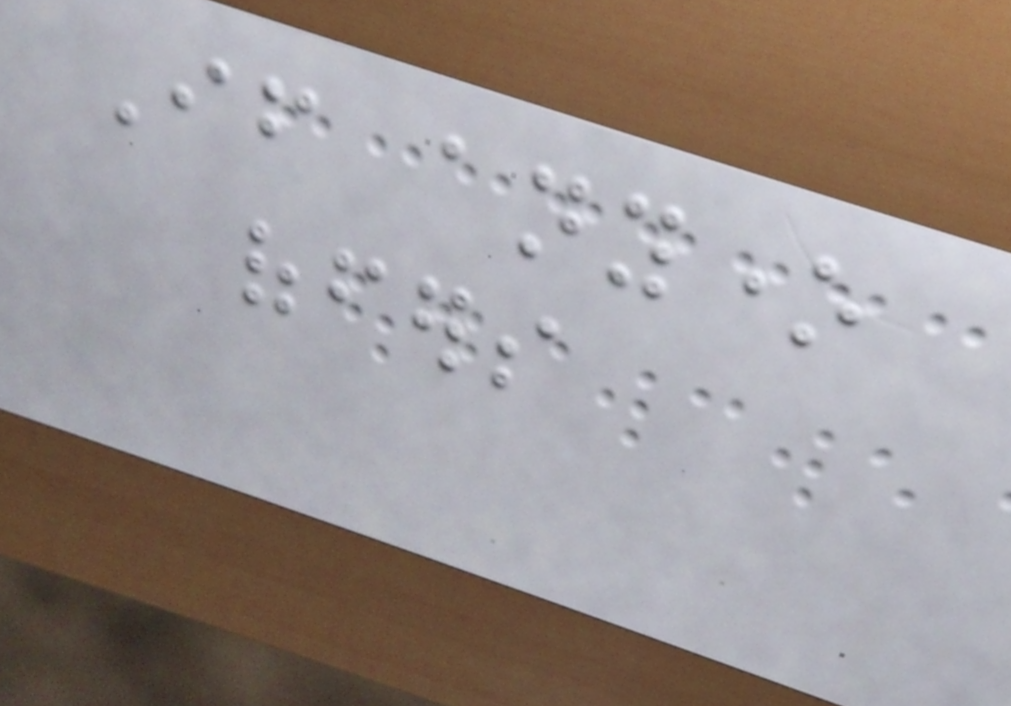If anyone
offers
